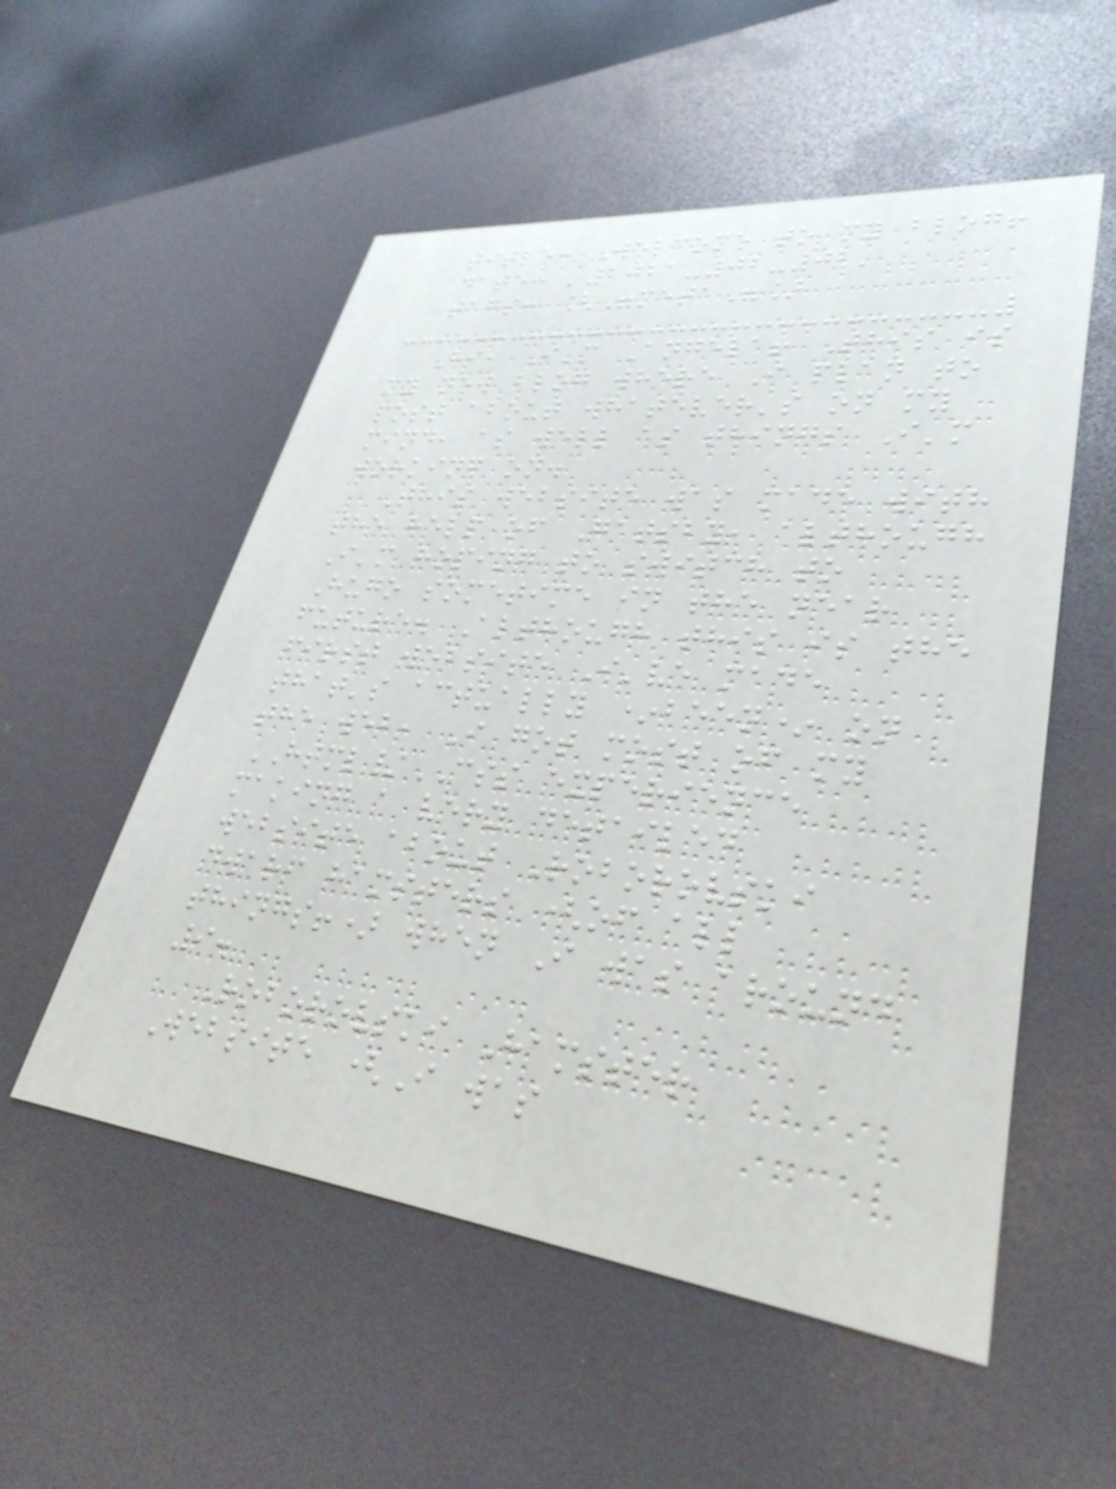title: Welcome to my blog!
date: '2021-02-02'
tags: ["meta"]
Hi, I'm Angela! This is
my new blog where I plan to
post about whatever's on my
mind, as well as things I'm
working on.
This website was made with
the help of Gatsby, although
I'm hoping to switch to
Hugo sometime in the near
future. Although this is the
first website I've made
that's actually *been* on
the web, I got most of my
HTML/CSS experience
making a very detailed
website about Roborovski
dwarf hamsters (of all
things!) when I was around
9.
Roborovski Hamster
Website (I was
